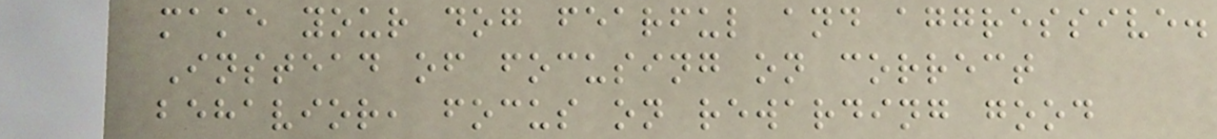make your dog fearful and aggressive.
Instead of focusing on correct
behavior, focus on rewarding good
